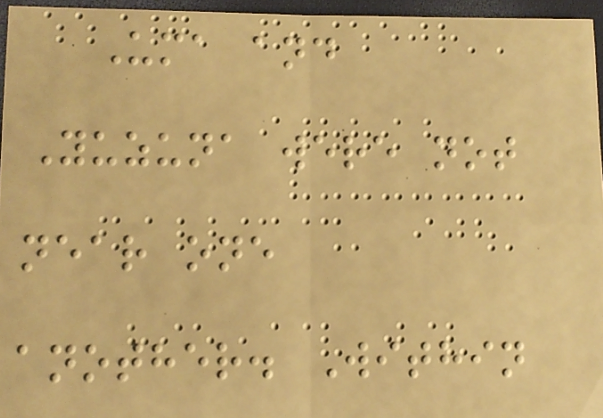Uma and
Yuzuna were not
near one
another. Within
